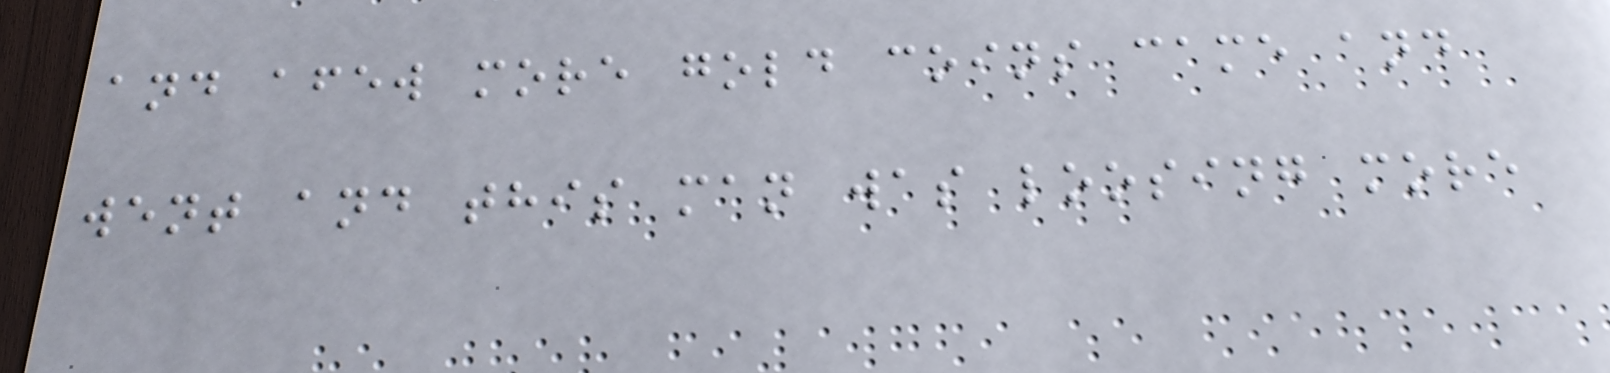and afew more gold coins came and
went and this man was loosing more
